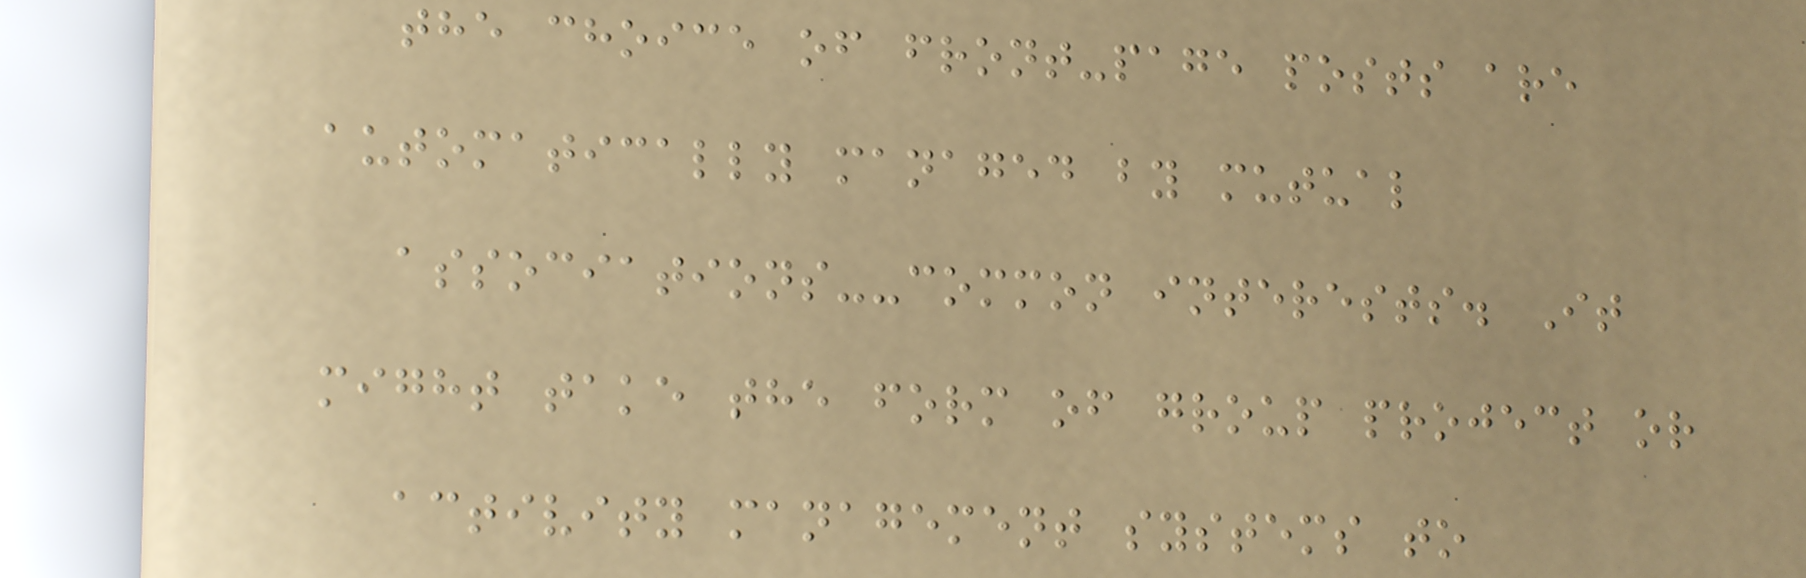the choice of front-page posts are
automatically managed by mutual
associations--common interests. It
might take the form of group project or
activity management systems to
